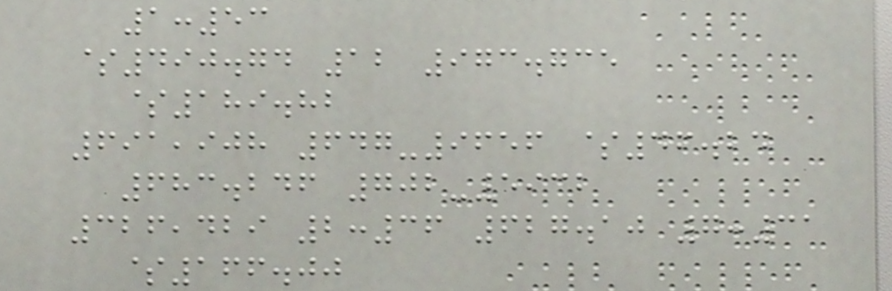1:53
$490.74 12 973.735
$189.82
691,908 647-9656 $46.24
683.246 702-5932
326,429 2:36 627.10 7:31
$166.00
